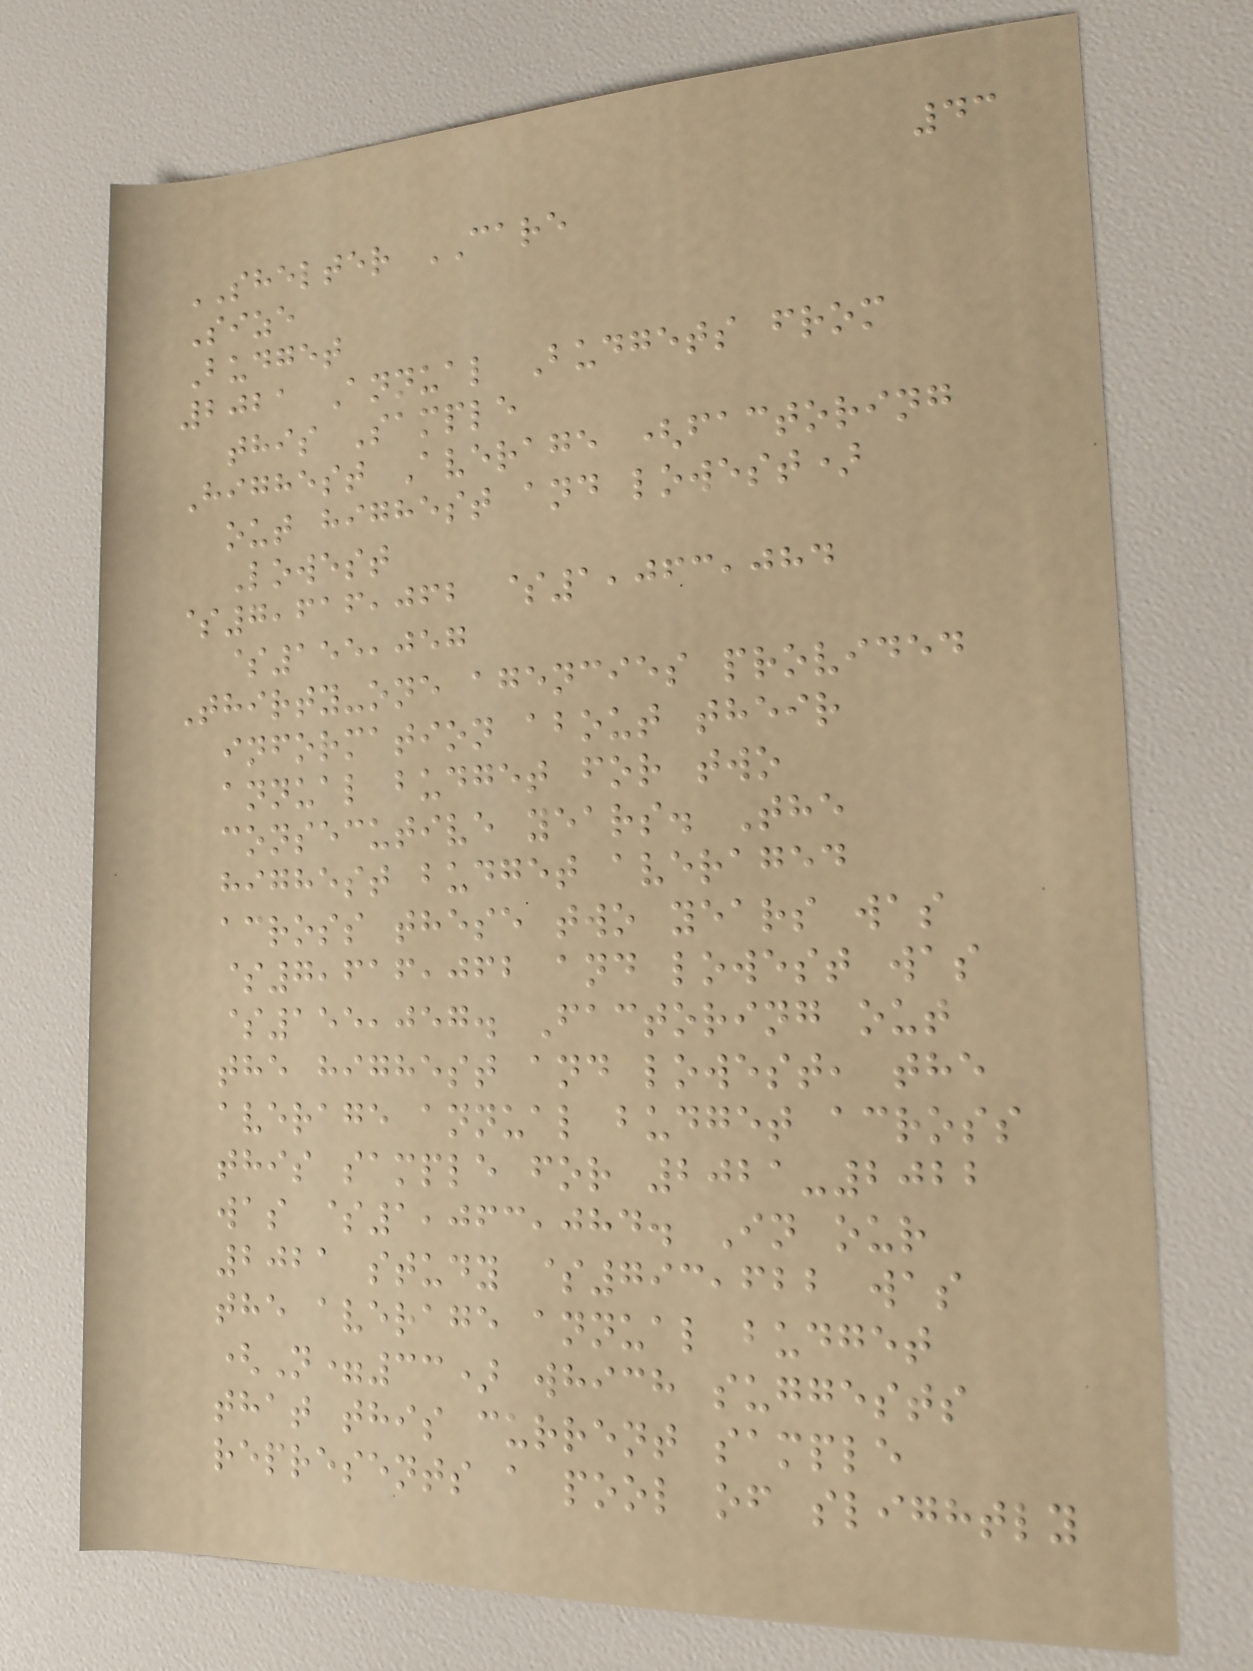43
SHELTER CARE
Size
Budget
2021 Annual Budgets from
this Sample
Highest Average (factoring
out highest and lowest)
Lowest
$7,616,062 $1,063,084
$155,057
Thirty-one agencies provided
information about their
annual budget for two
consecutive years. The
highest budget averaged
across these two years was
$7,616,062 and lowest was
$155,057. Factoring out
the highest and lowest, the
average annual budget across
this sample for 2021-2022
was $1,063,084. In our
2021 study $793,622 was
the average annual budget
(N=33) which suggests
that this current sample
represents a pool of slightly
